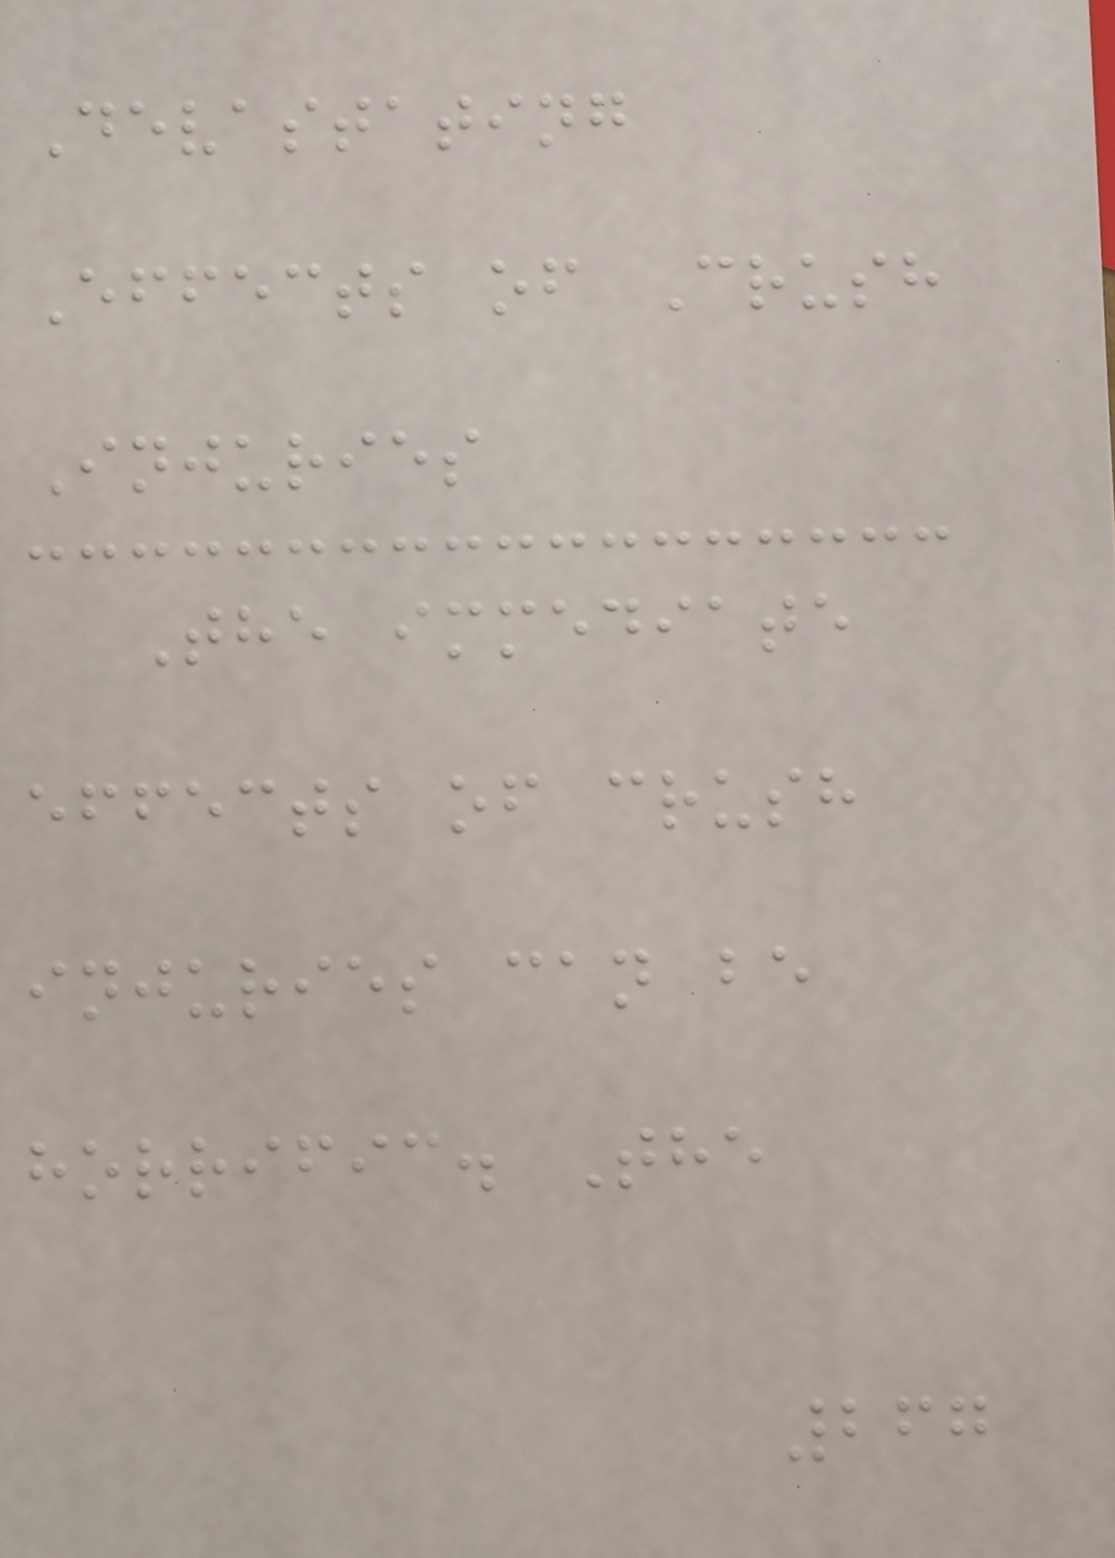Devastating
Effects of Crush
Injuries
The immediate
effects of crush
injuries can be
horrific. The
267
